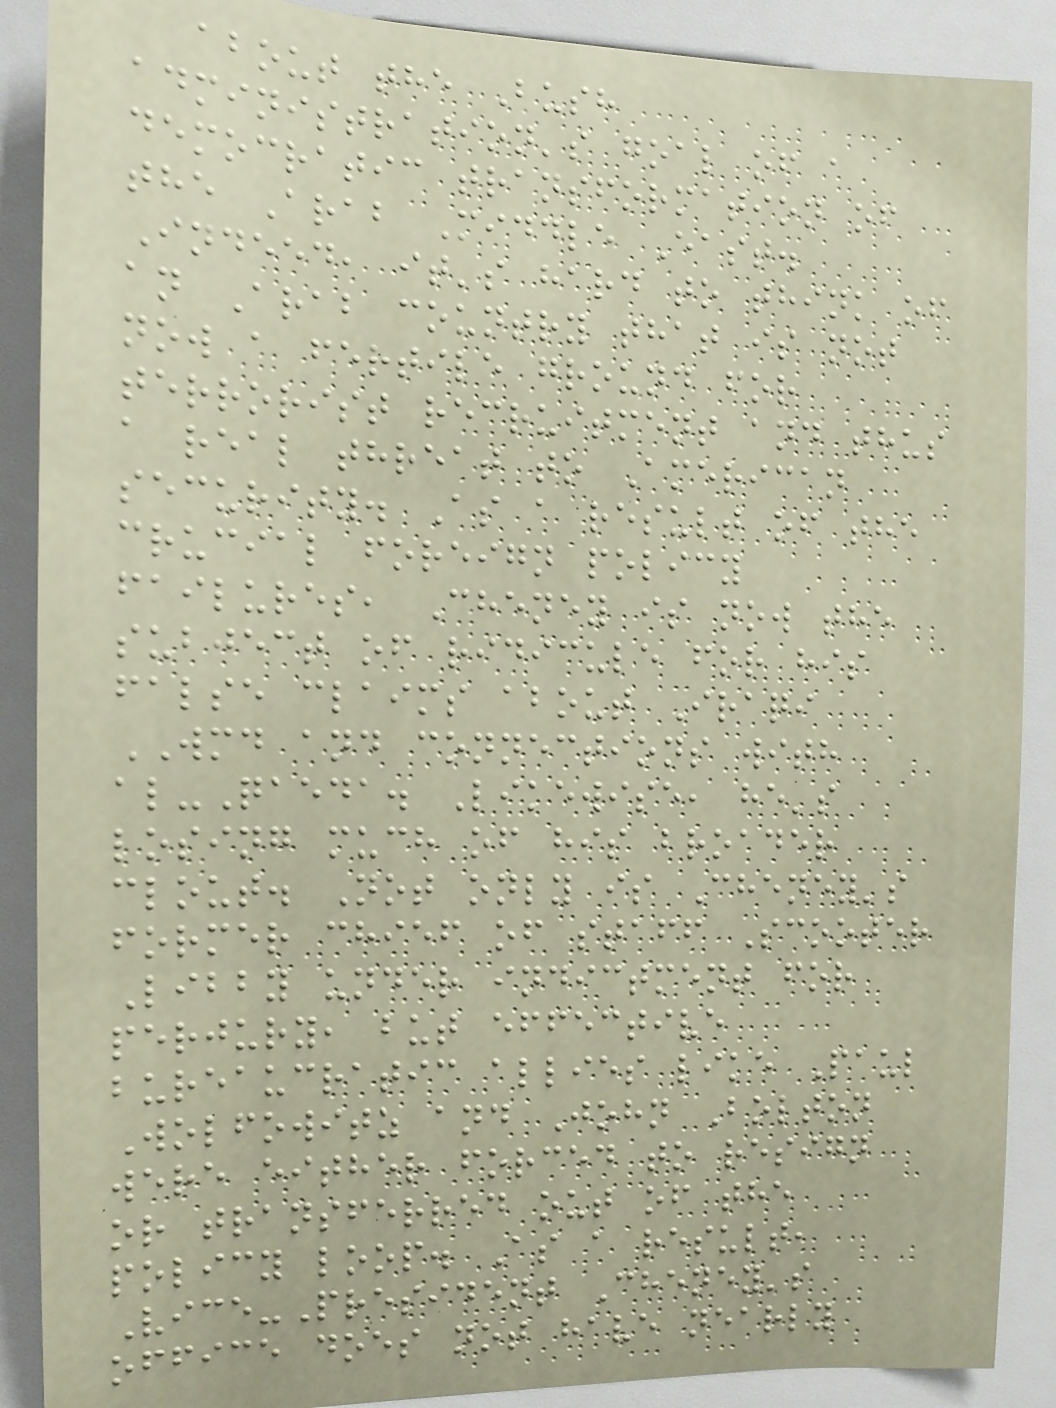about the Bush
administration's goal of a
democratic transformation of
the Arab Middle East.
Indeed, it's hard to think of
an Arab country that is not
now a fertile ground for
terrorist recruitment and thus
a real threat to American
security. As a result of the
crucial foreign policy
failures, Cheney is now the
subject of ridicule for his
false claims about Iraqi
WMD and connections with
al-Qaeda. Likewise, he's
losing much of his broader
clout. Not only is Cheney's
former chief of staff Scooter
Libby under indictment for
perjury, but effective
bureaucratic allies like Paul
Wolfowitz and John Bolton
were either forced to resign
or transferred out of the
policy loop. As a result,
Vice-President Cheney's
office does not have nearly
